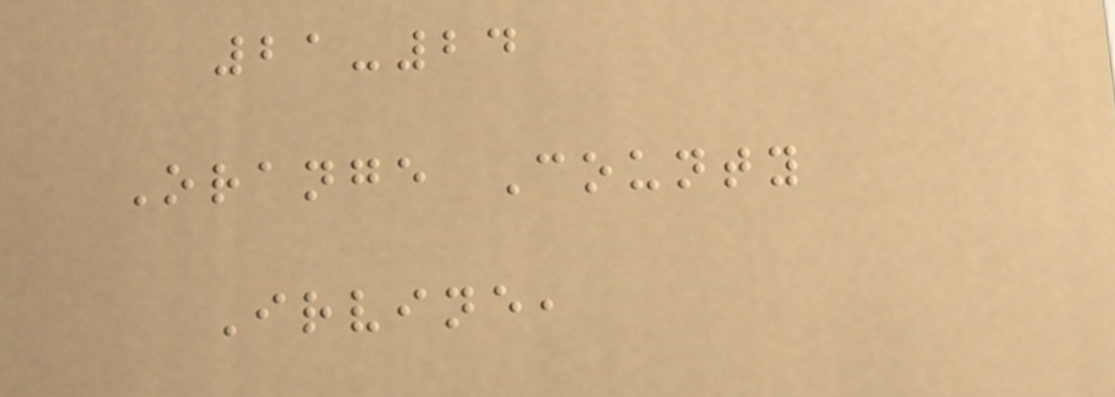21-24
Orange County
Irvine,
